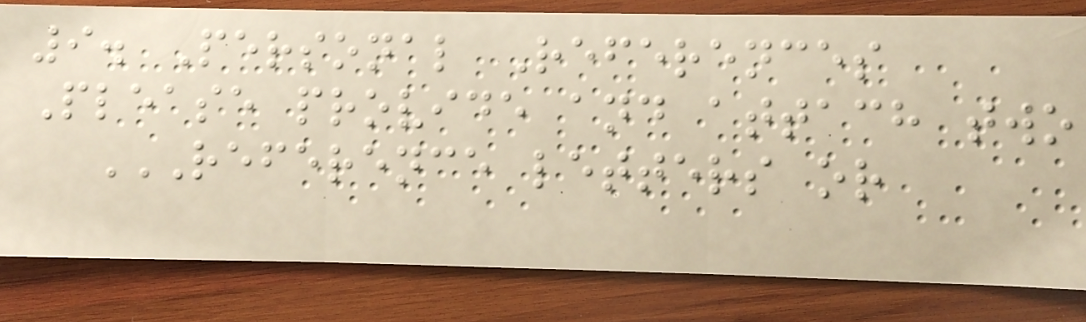9. Personal References
Please provide and attach two
REFERENCE LETTERS OR
